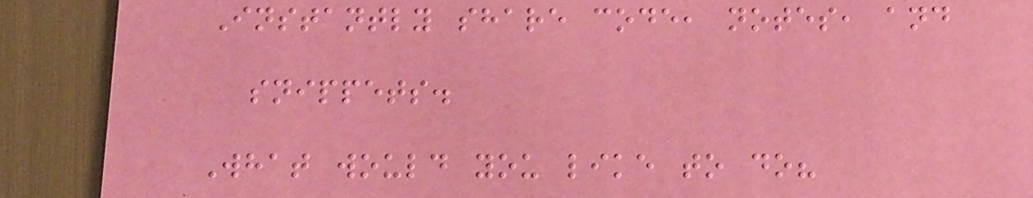Instantly share code, notes, and
snippets.
What would you like to do?
